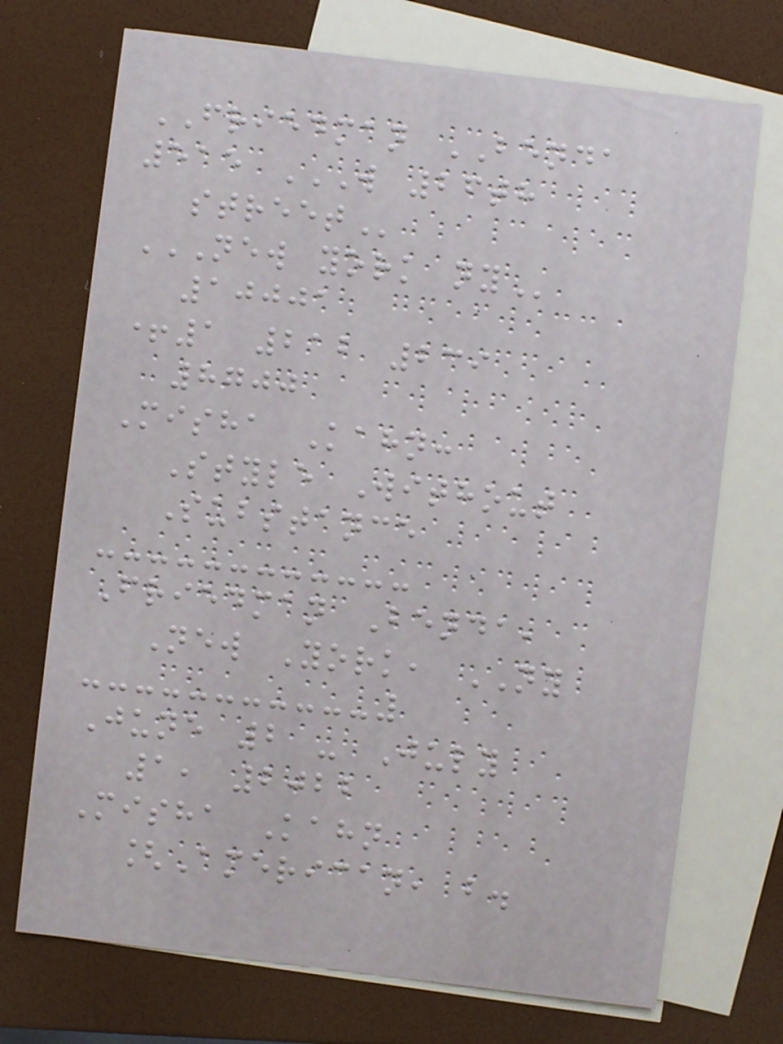FRIEDMAN BENDA
515 W 26TH
STREET
NEW YORK NY
10001
+1 212 239
8700
Misha Kahn:
Style Without
Substance
Friedman Benda,
New York, NY
June 2 - July
1, 2022
Misha Kahn
[American, b.
